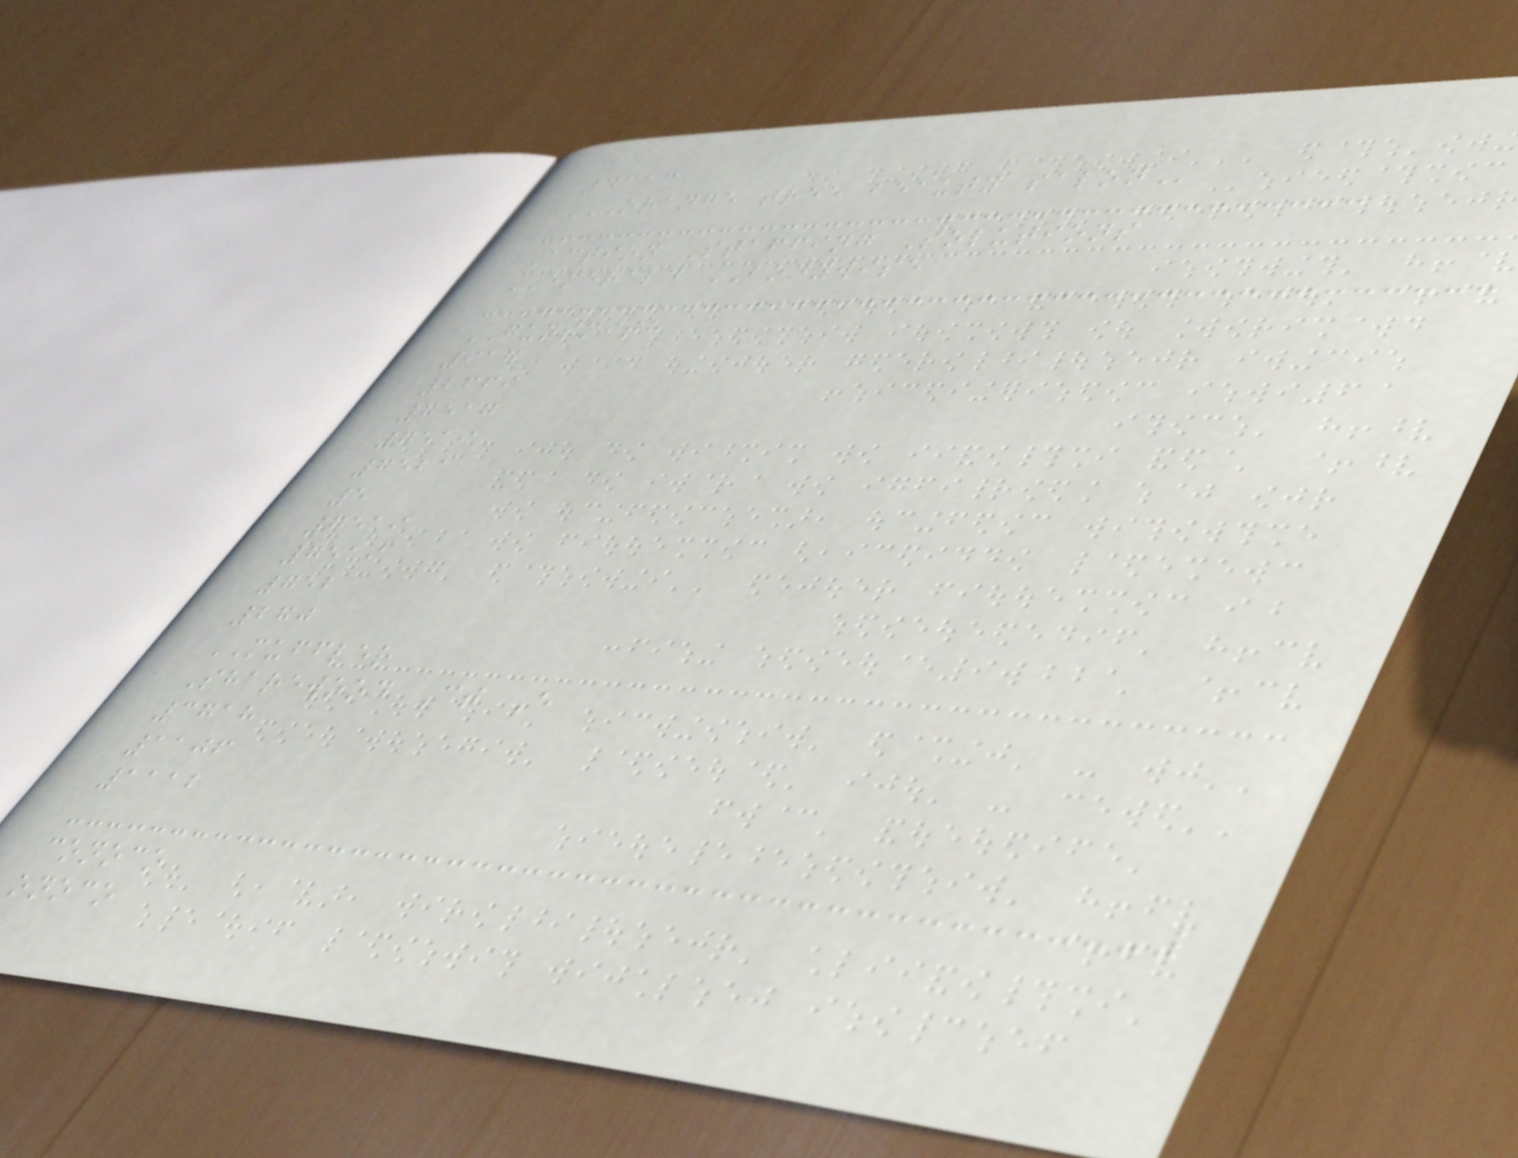4313
ORANGE TREE BEAUTY SALON
Action Staffing Solutions
EMERALD BODYWISE
GUNSMITH
917
2669
7517
7519
7521
5
7519
7519
752
270
MUFFLER
Sharewood Ct E
3718
1106
1112
conoco
onoco
